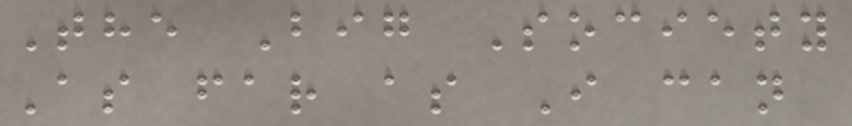The Big Society
As far as I can
